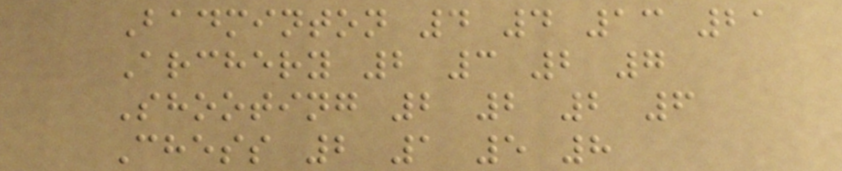Badminton 4 4 13 21
Archery 2 3 2 7
Shooting 2 2 2 6
Chess 2 1 5 8
